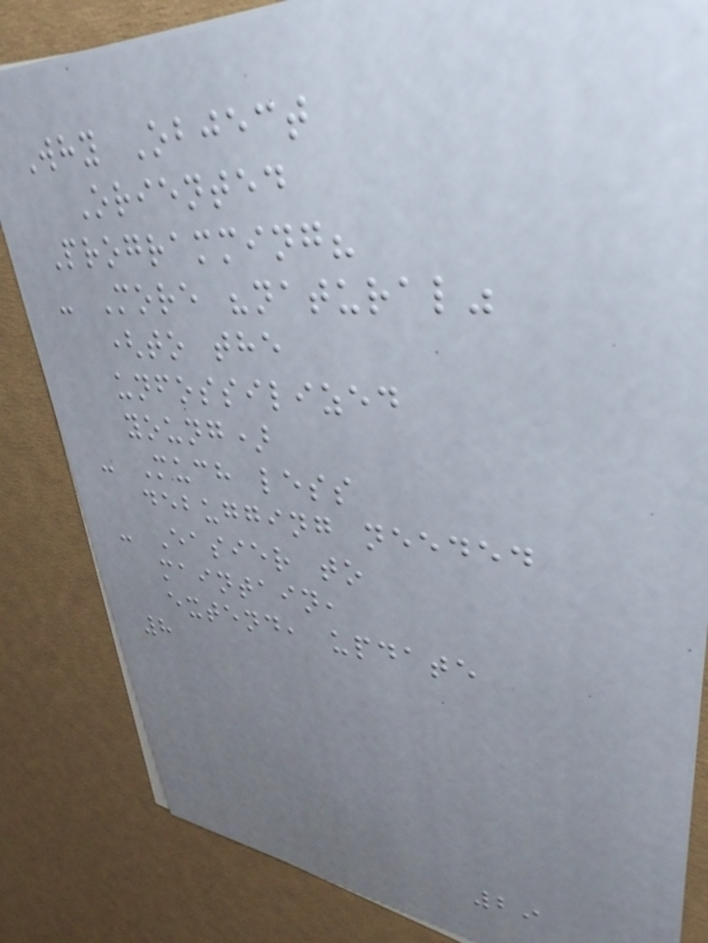Why Object
Oriented
Programming?
- More "natural"
(to the
unfossilized
young)
- Much less
debugging needed
- Easier to
maintain,
extend, update
8
29
